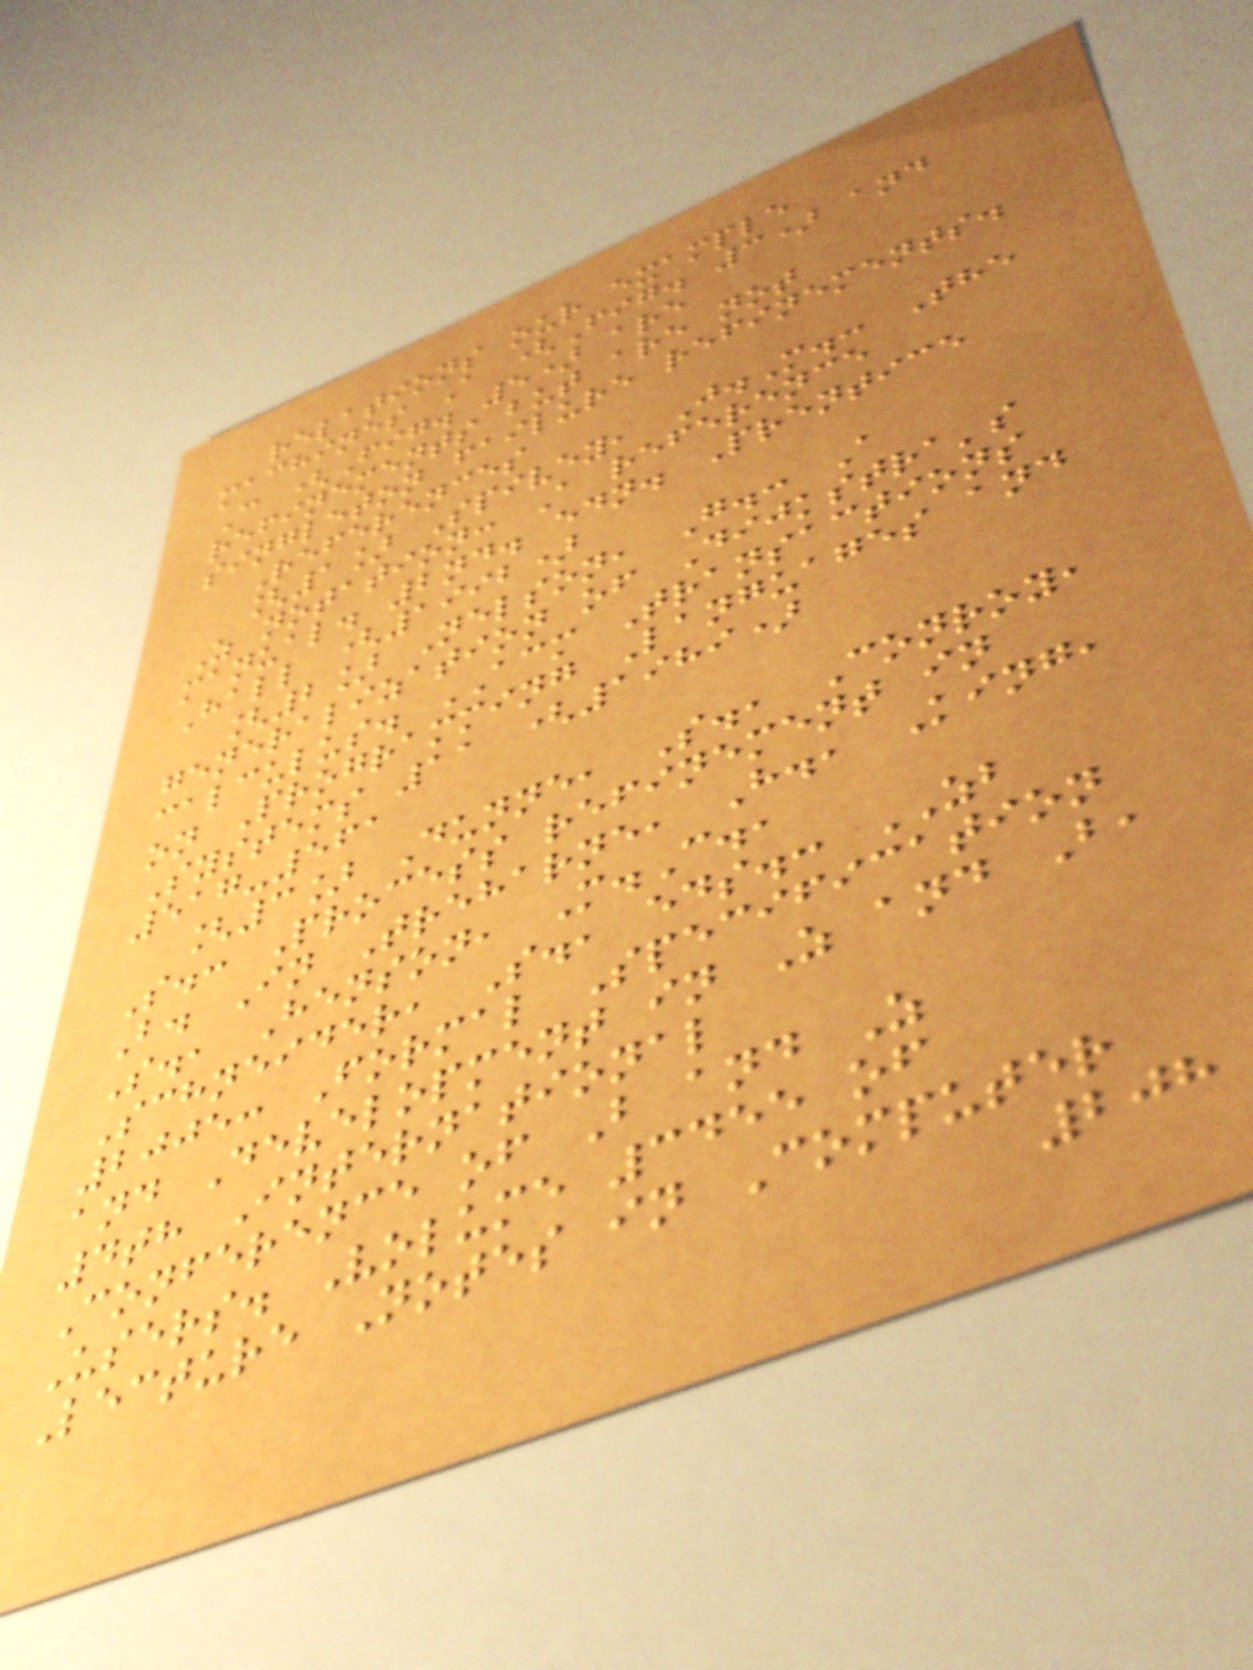relations our example
machines A (Fig. 3) and
C (Fig. 5) are
refinements but are not
singleton failure refinements.
References
[1] Spivey, J.M.: The
Z notation: A reference
manual. 2nd. edn. Prentice
Hall (1992)
[2] Nelson, G.: A
generalization of Dijkstra's
calculus. ACM Transactions
on Programming Languages and
Systems 11 (1989)
517-561
[3] Dunne, S., Conroy,
S.: Process refinement in
B. In Treharne, H., King,
S., Henson, M.C.,
Schneider, S., eds.: ZB
2005: Formal Specification
and Development in Z and B,
4th International
Conference of B and Z
Users. Volume 3455 of
Lecture Notes in Computer
208
